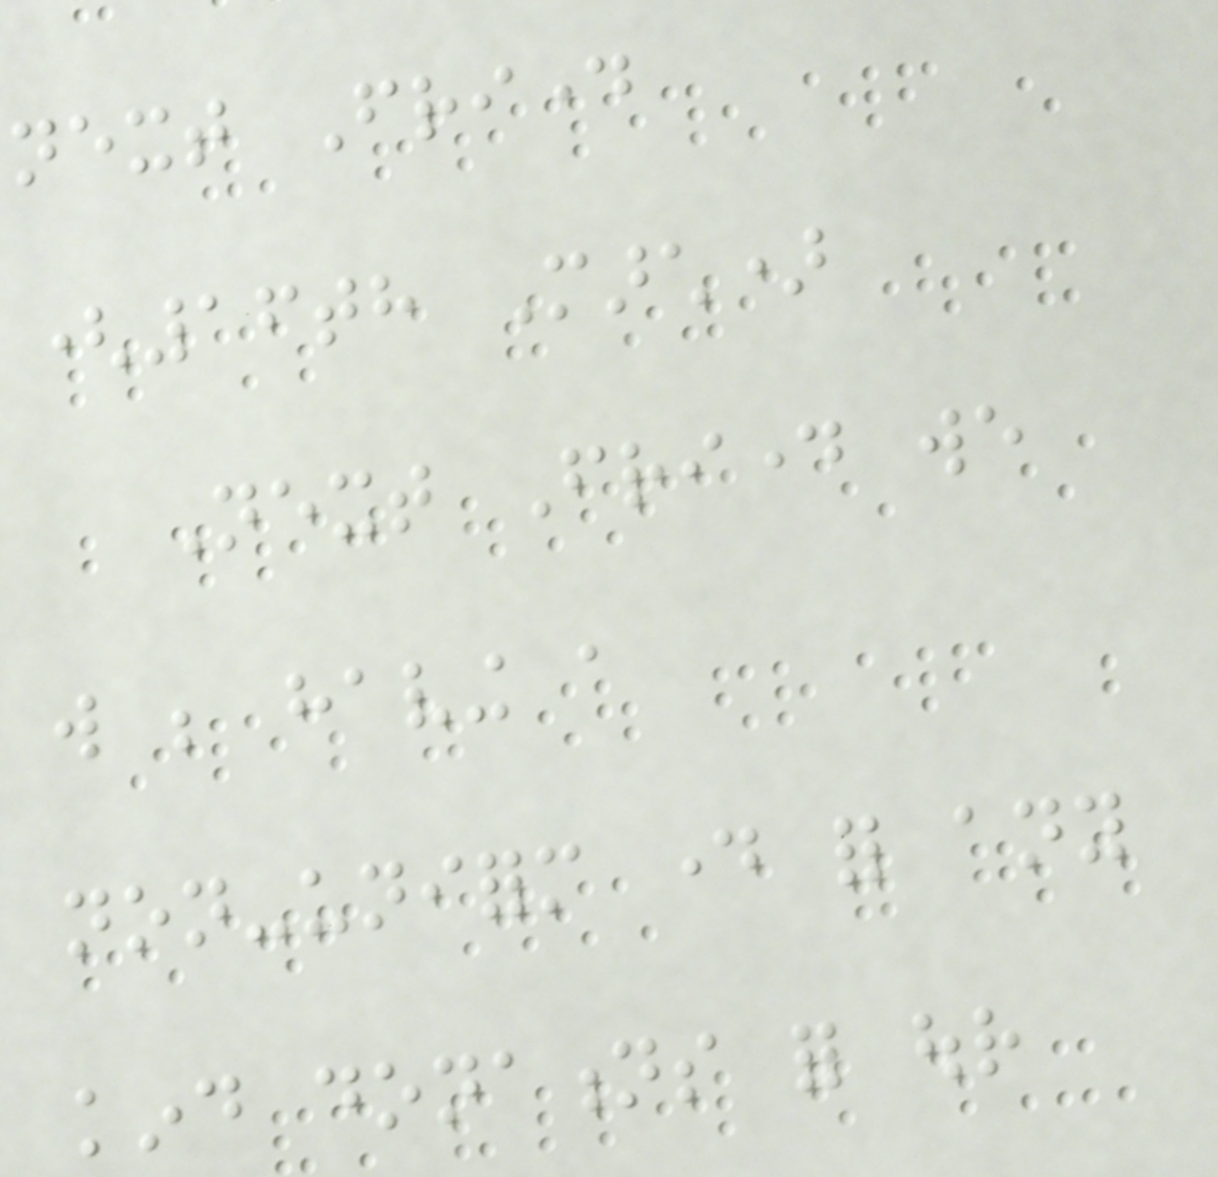next Friday
(16th March)
Next Friday we
will be having a
non-uniform day for any
kind donations for our
